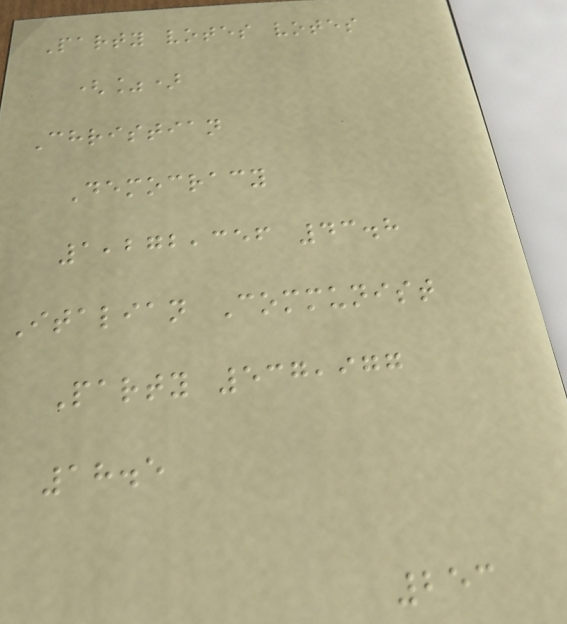Party votes votes
(%)
Christian
Democracy
1,272,356 43.8
Italian Communist
Party 537,977
18.5
253
